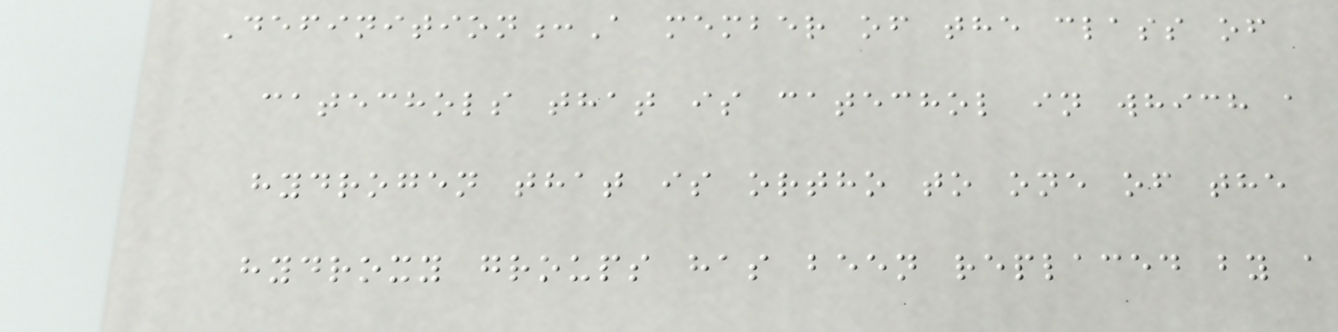Definition:A member of the class of
catechols that is catechol in which a
hydrogen that is ortho to one of the
hydroxy groups has been replaced by a
